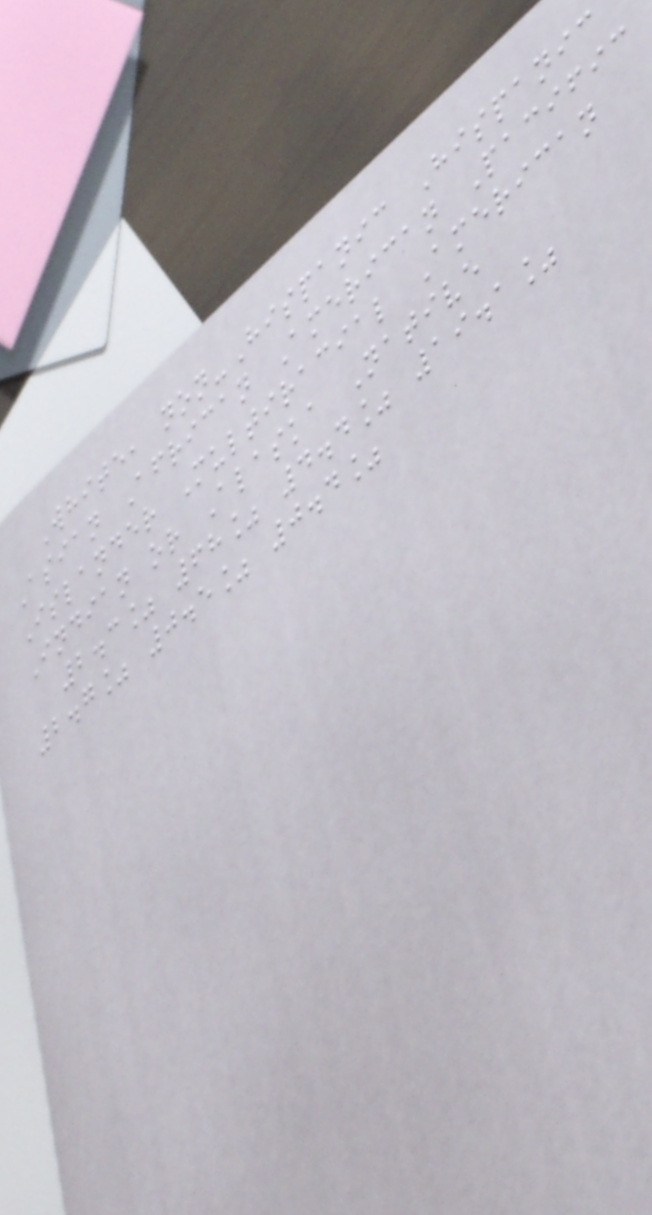White, non-Hispanic Hispanic
Asian African American Pacific
Islander Multiracial American
Indian or Alaska Native
2.3% 68% 4.4% 19.1%
2.7% 0.5% 0.4%
